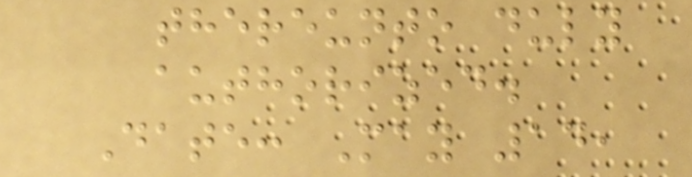thereunto duly
authorized.
Date: May 14,
